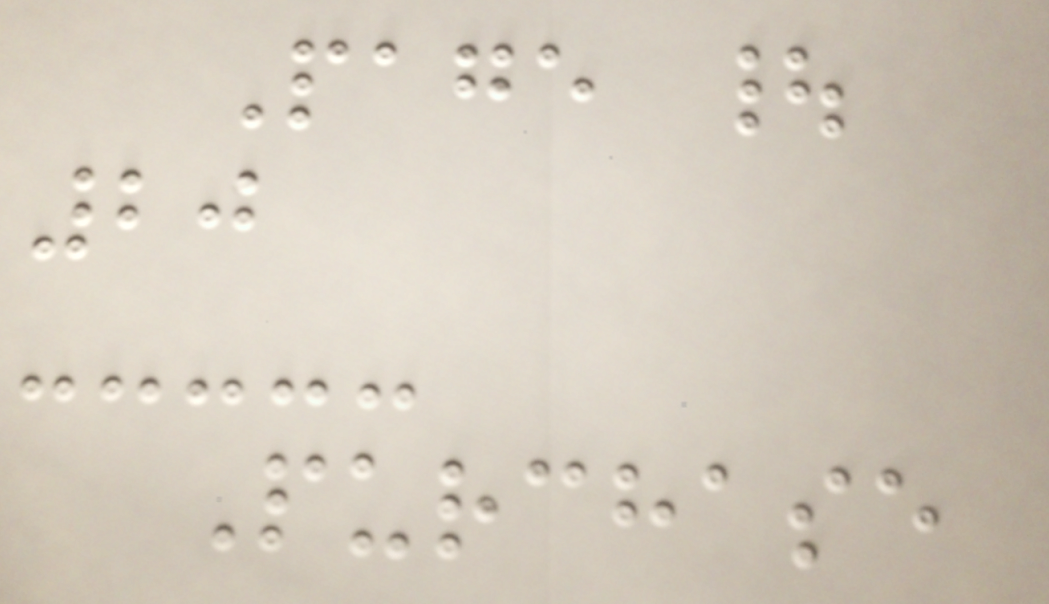Page |
20
Purchase
